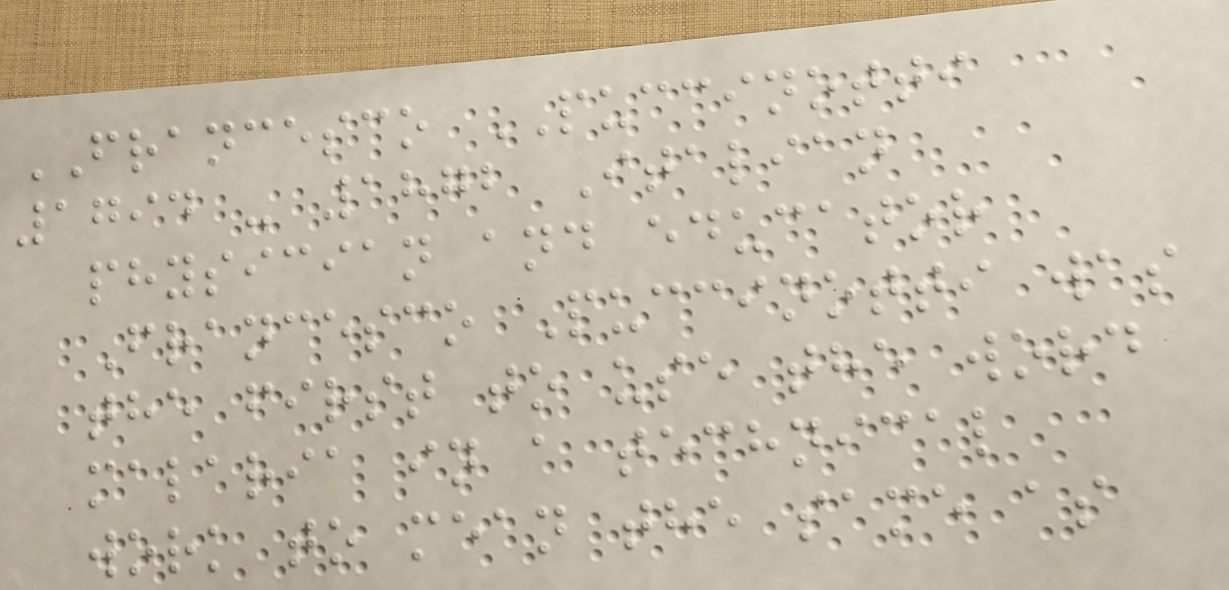FRANCESCO PUCCINOTTI
1794 - 1872 Italian
physician and educator
Francesco Puccinotti was
the first to use the word
malaria in a technical
work to mean the same as
